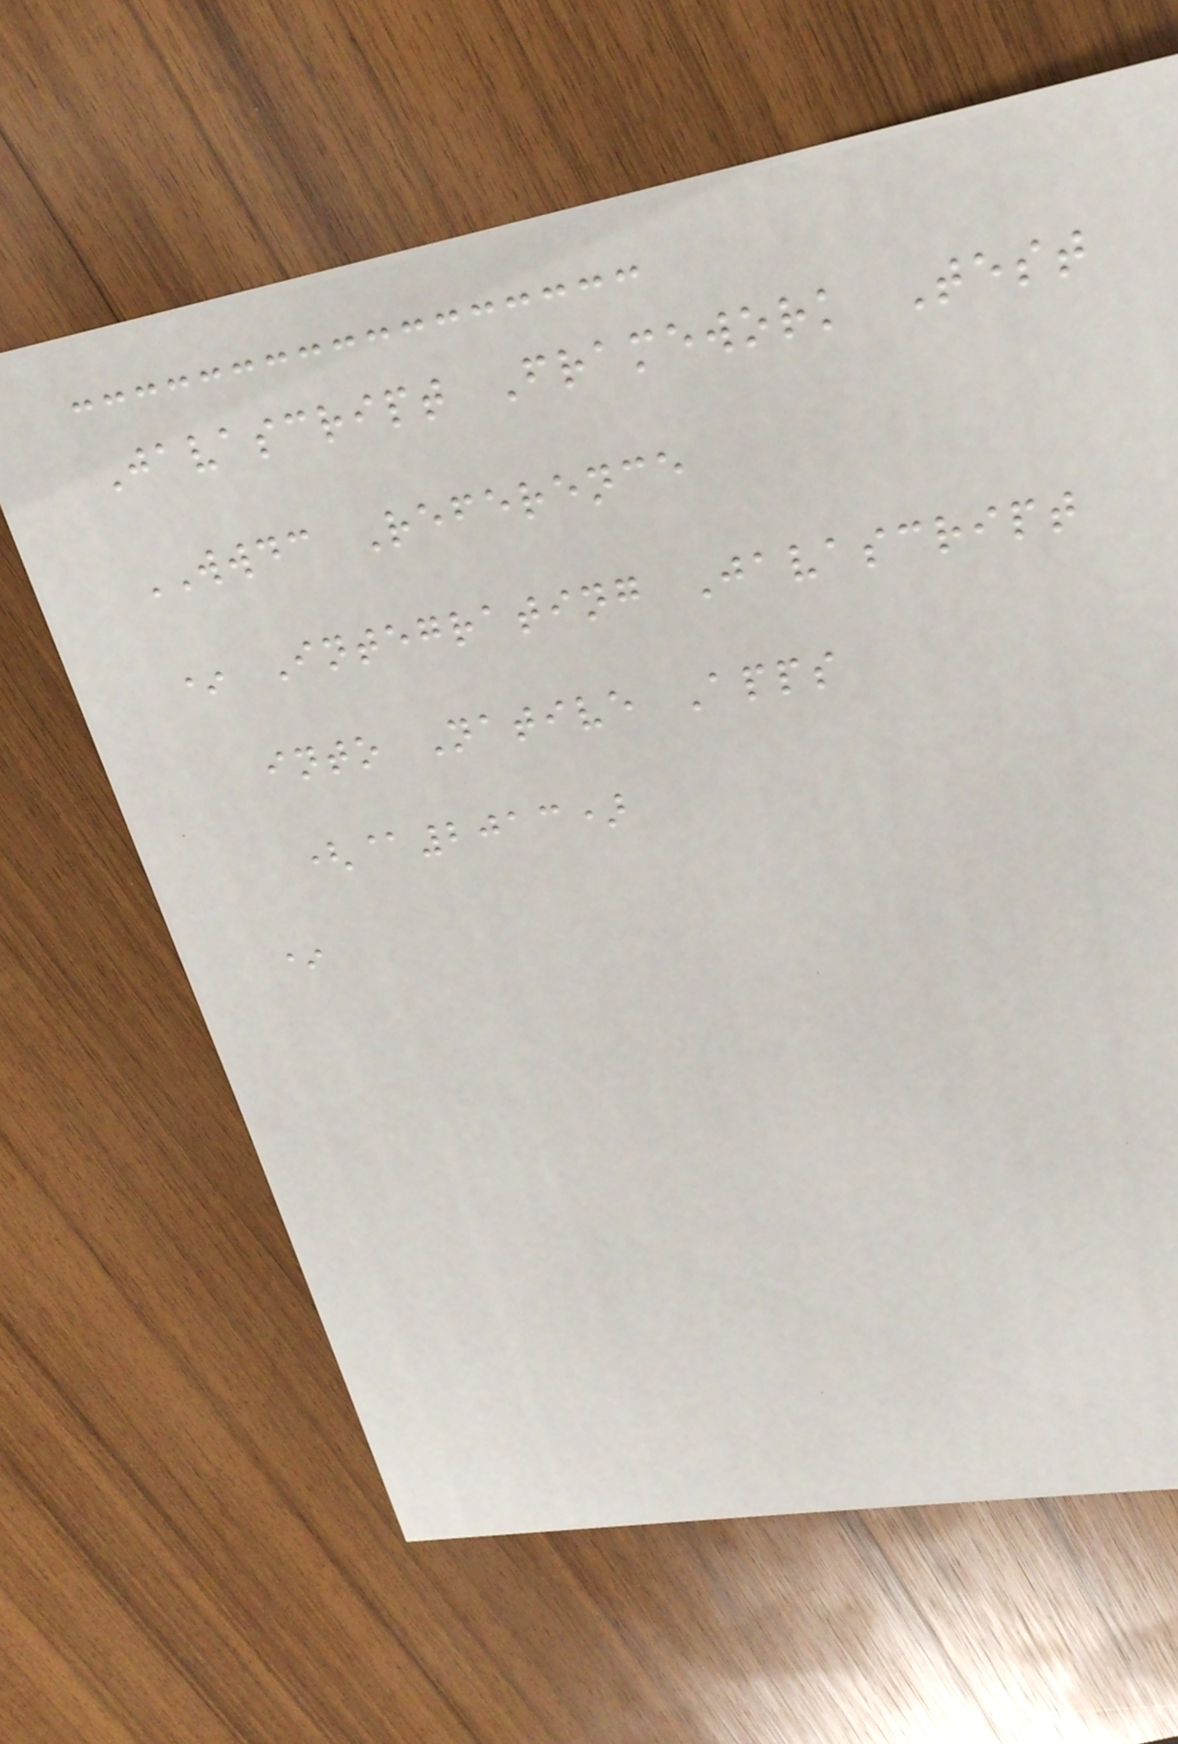Javascript Framework Test
WWDC Reference
* Integrating Javascript
into Native Apps
(@2013)
*
